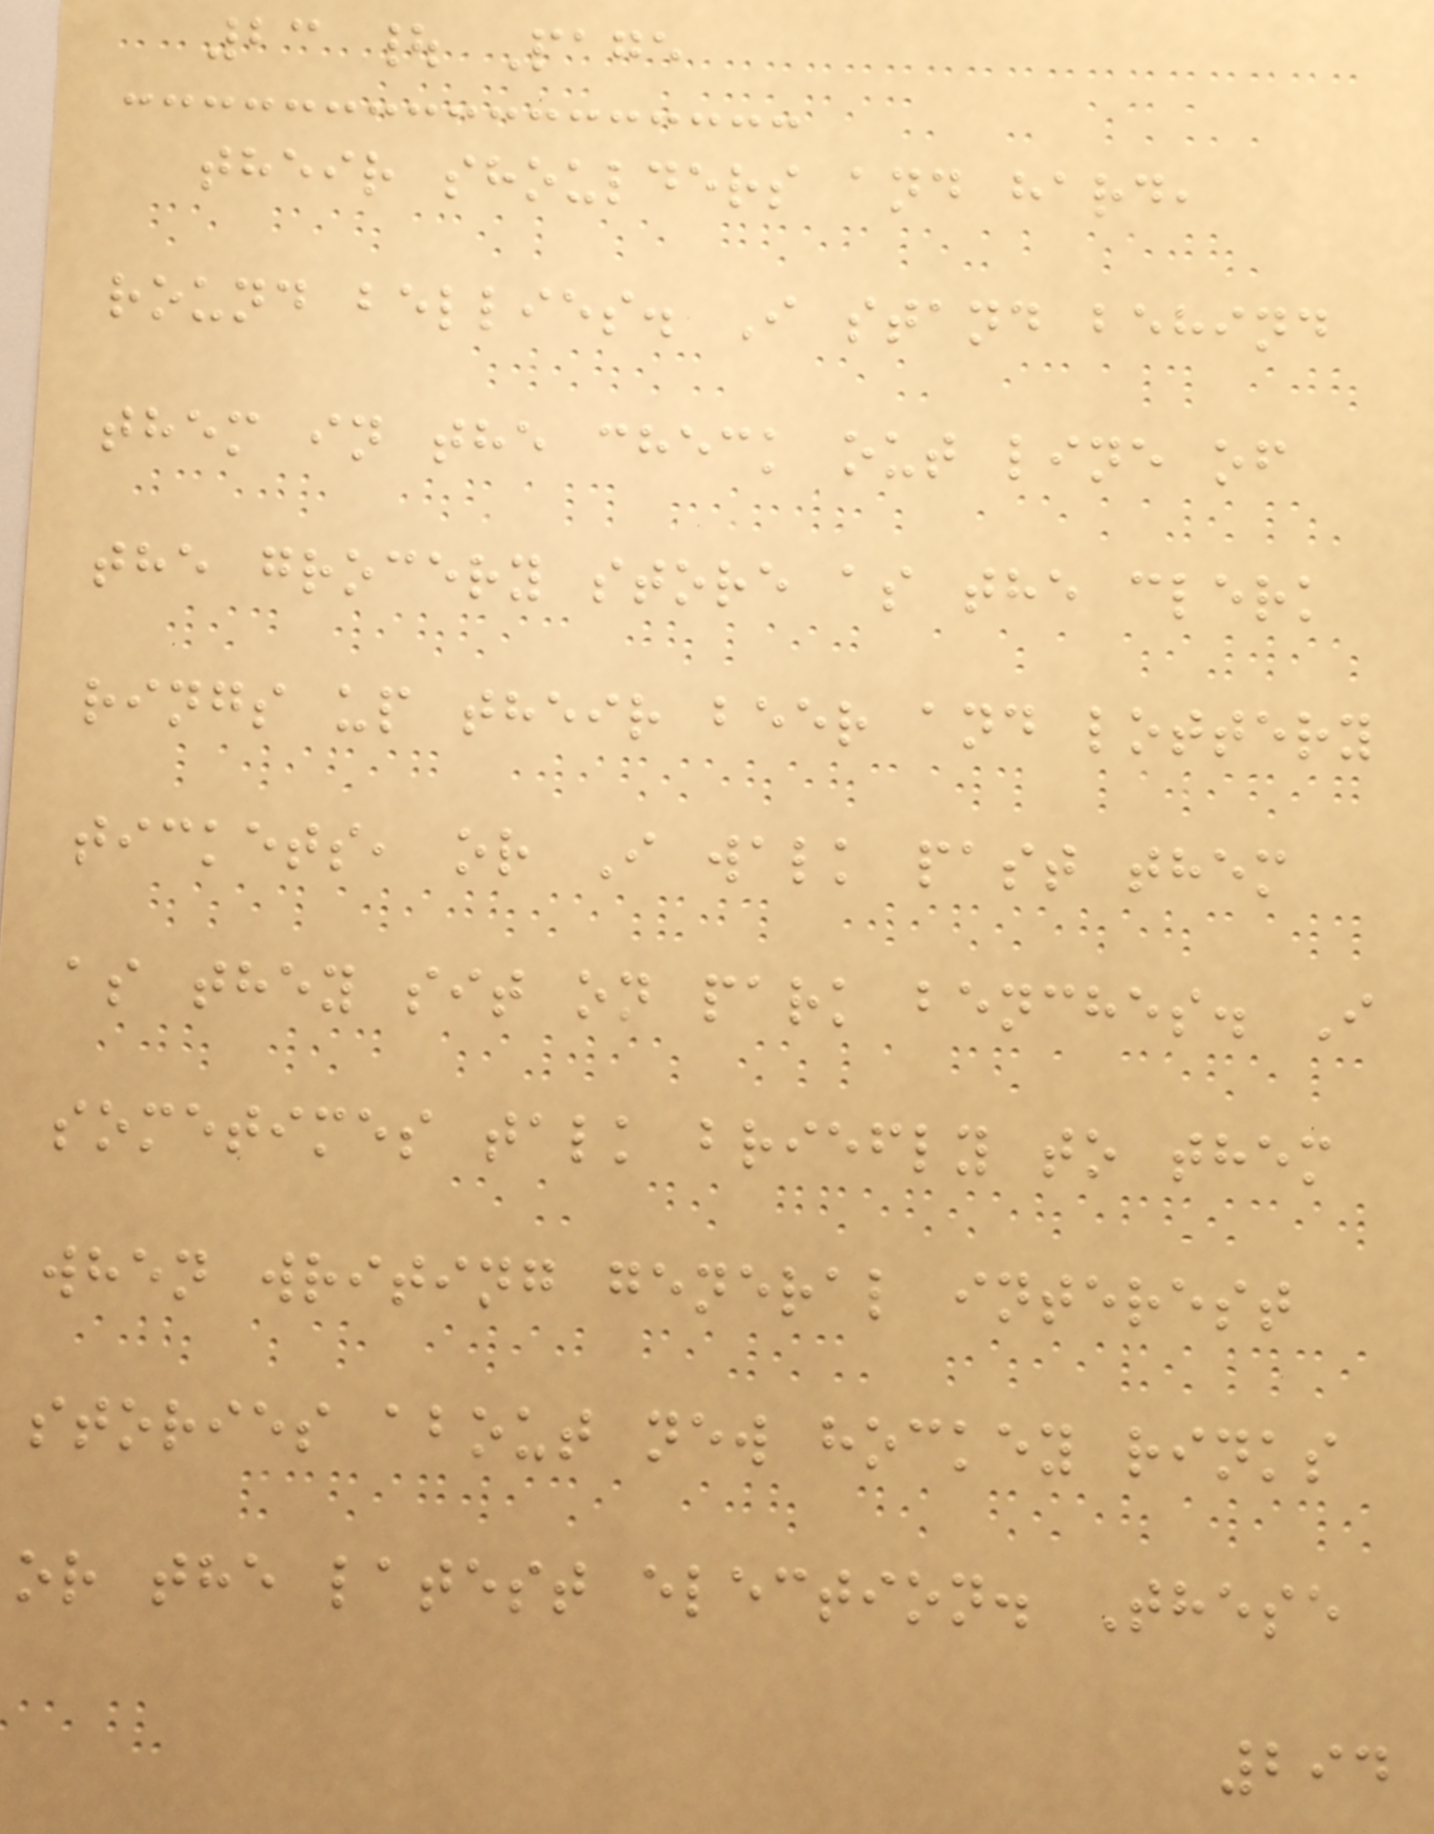23 | Page
their shoulders and hard,
round bellies. I stand behind
them in the check out line of
the grocery store as the clerk
rings up their beer and lottery
tickets, or I walk past them
as they sit on park benches. I
sometimes talk briefly to them
when writing general interest
stories about new hockey rinks
or the latest election. These
294
